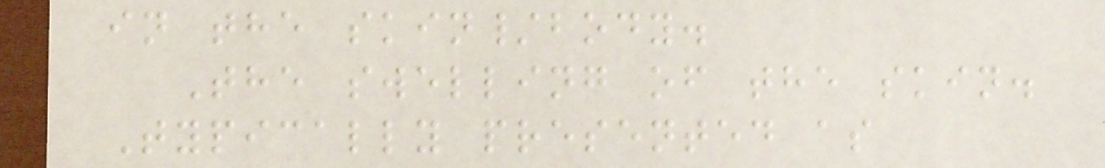in the skin/body.
The swelling of the skin.
Typically presented as
